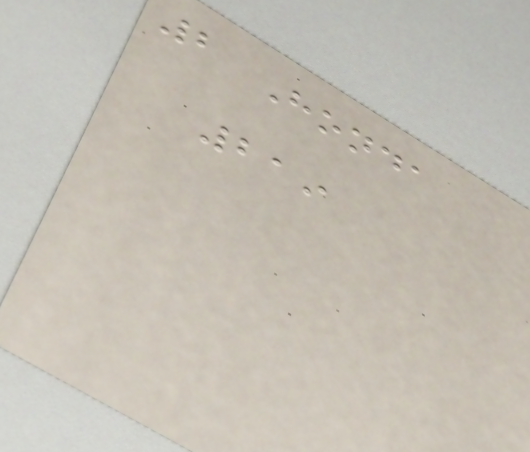2 Honda
219
